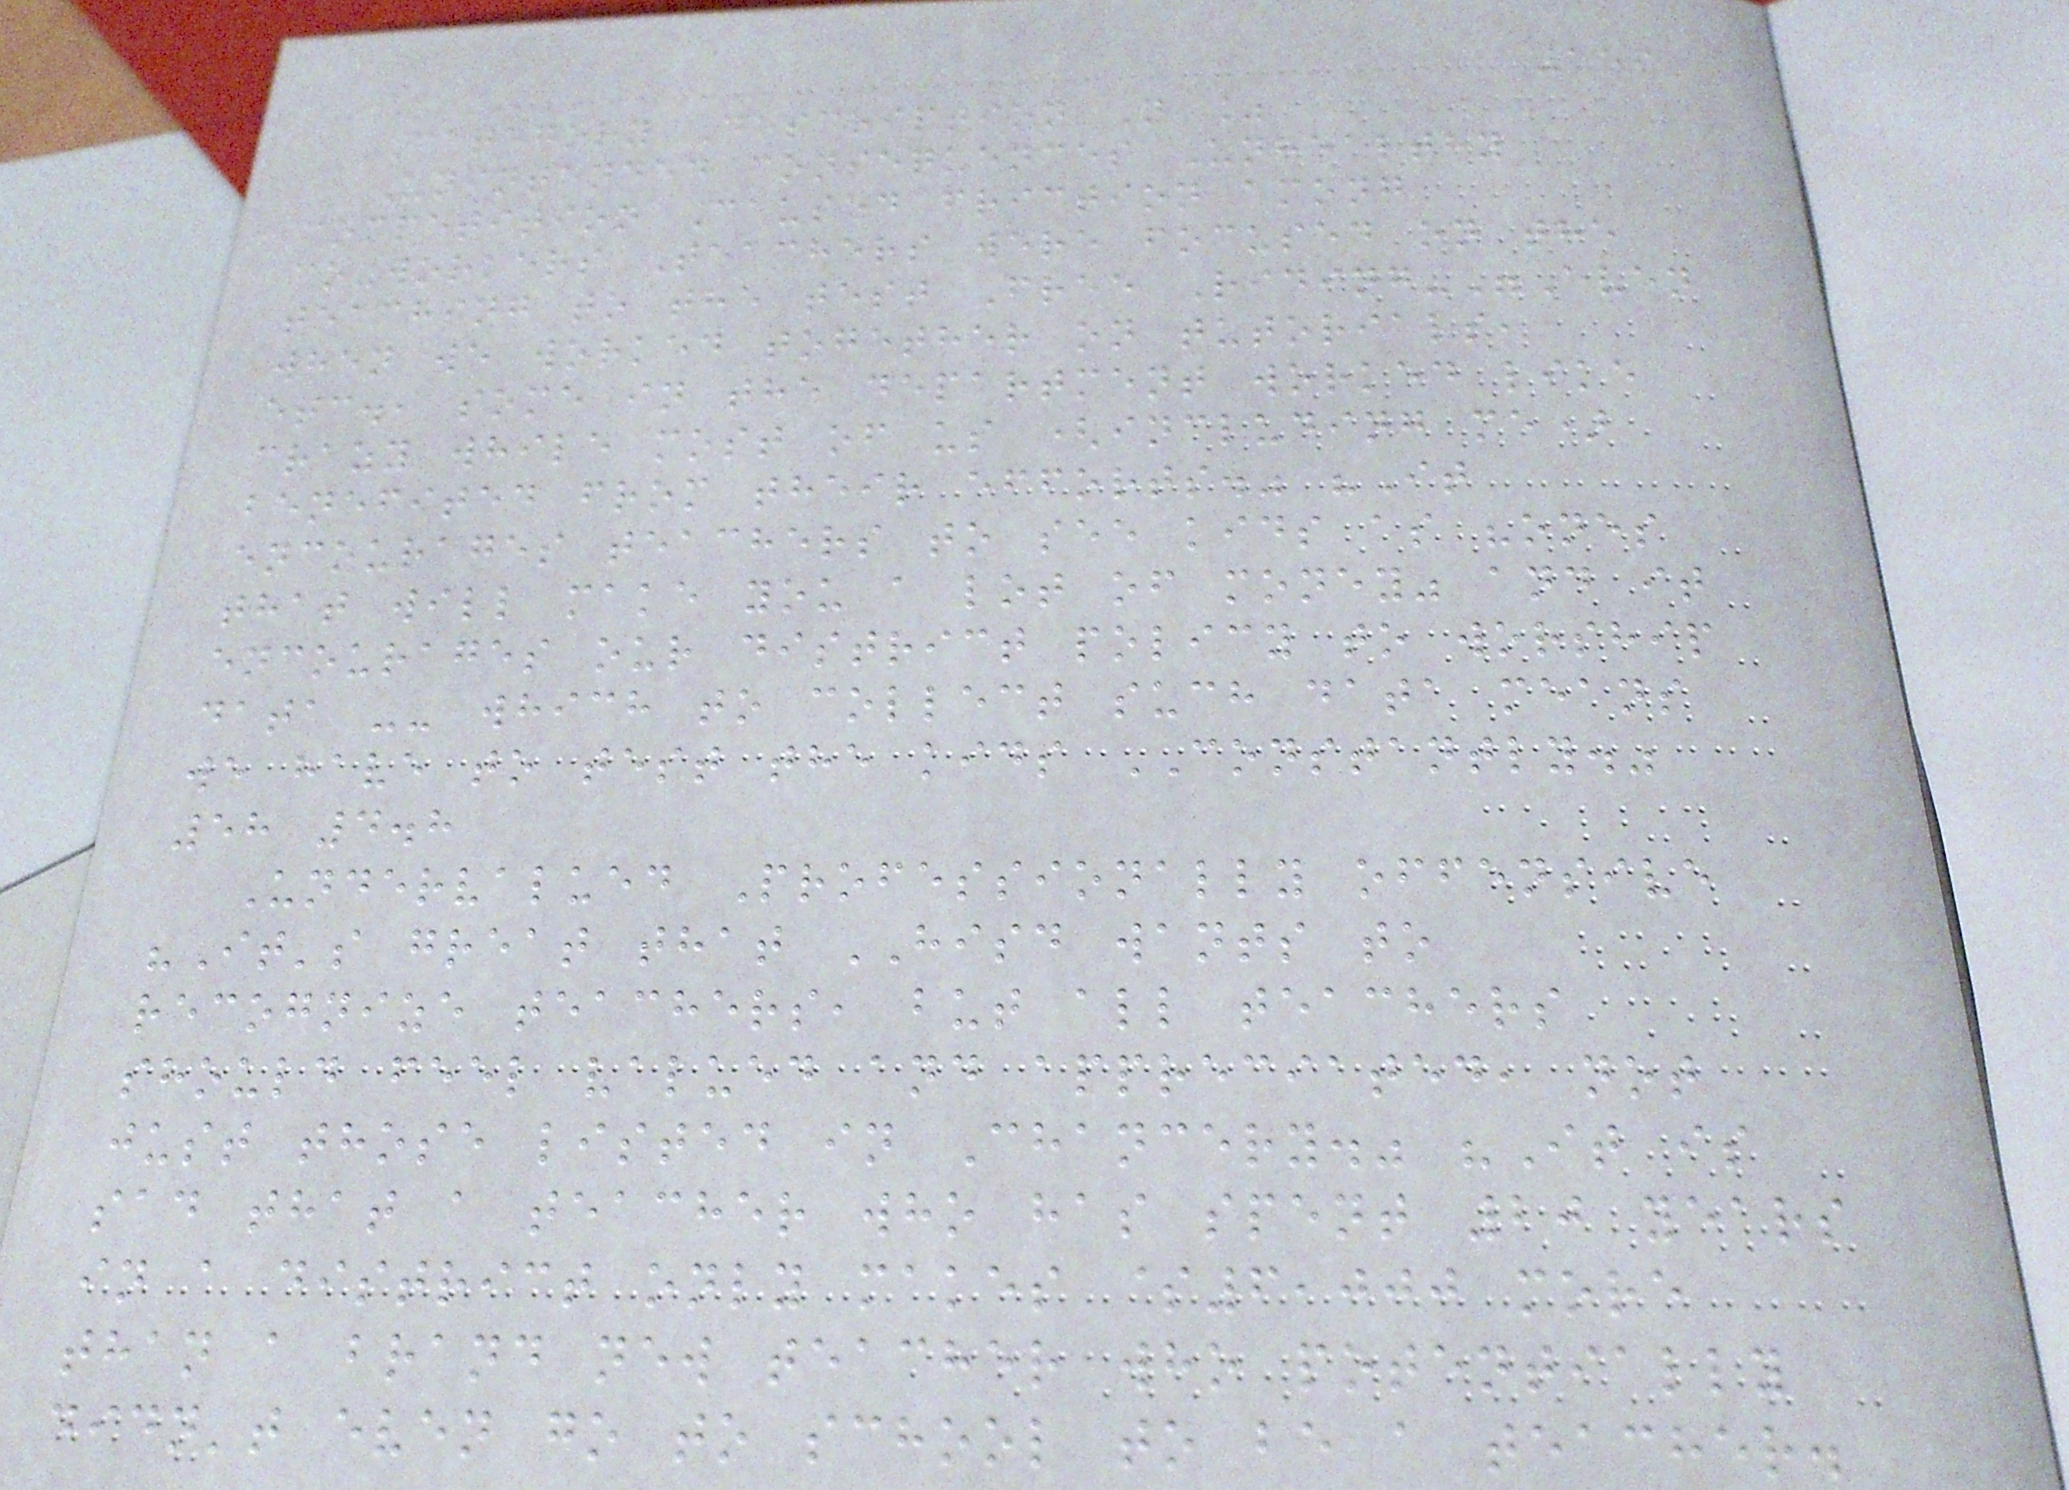159
Category Description N %
Unintended consequences Unhealthy
competition Caused friction among
co-workers Teachers were focused on the
teaching to the test Free Riding-"Even
when we worked together on tutorials,
etc., some in the department worked like
crazy while most of us (including me)
benefited from their efforts." "It
encourages teachers to see kids as "ones
that will make you a lot of money" and it
encourages our district policy to worship
data -- which to collect such data means
we have to test the kids CONSTANTLY."
58 4.8
Undervalued Professionally offensive
"It's great that HISD wants to
recognize teachers, but all teachers
should feel valued and appreciated, not
just those listed in Chancery." "It is
sad that a teacher who has spent 20 years
in a district only makes $6,000 more
than a brand new teacher who potentially
didn't even go to school to be a teacher.
